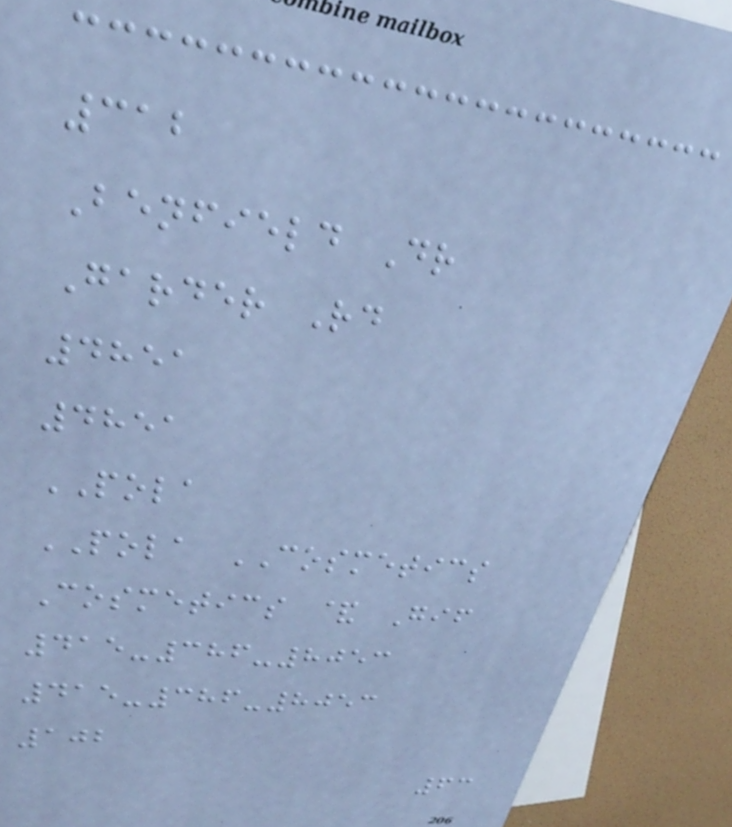312
Benfield Dr
Garder Rd
4851
4851
POLA
POLA COSMETICS
Cosmetics & Gif
415-386-8053
415-386-8053
102
63
